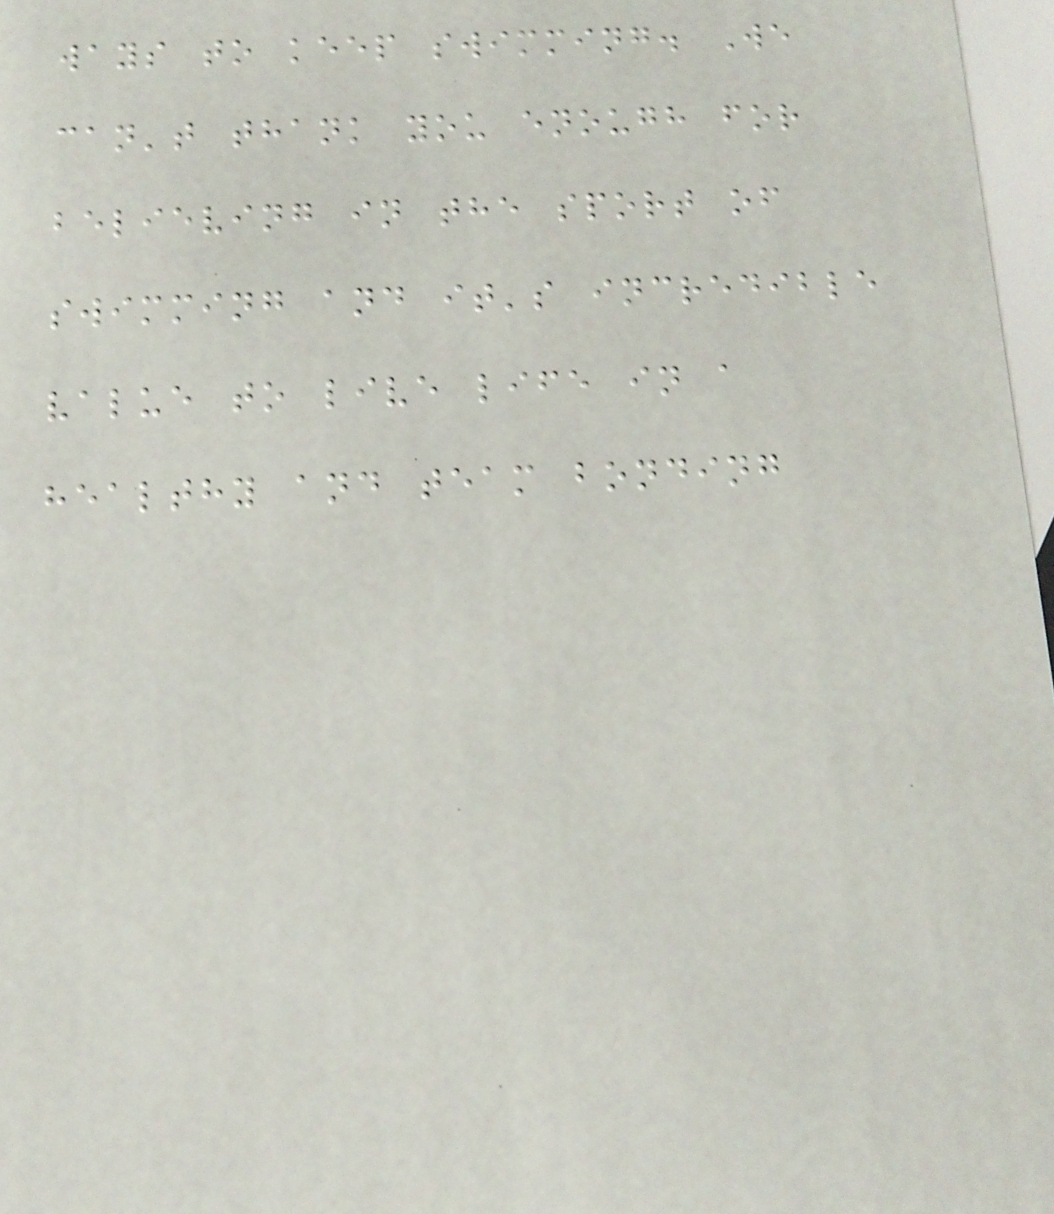ways to keep swimming. We
can't thank you enough for
believing in the sport of
swimming and it's incredible
value to live life in a
healthy and team bonding
